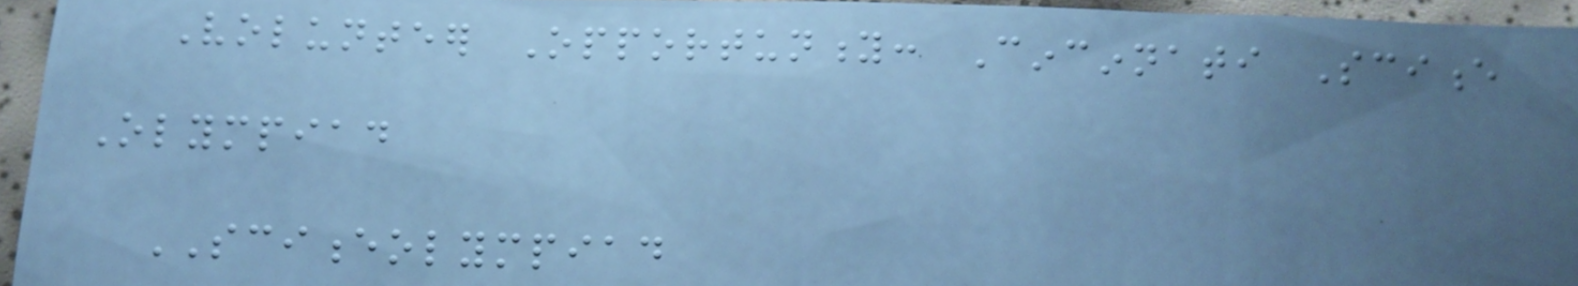Volunteer Opportunity: Cincinnati Science
Olympiad
SCIENCEOLYMPIAD
